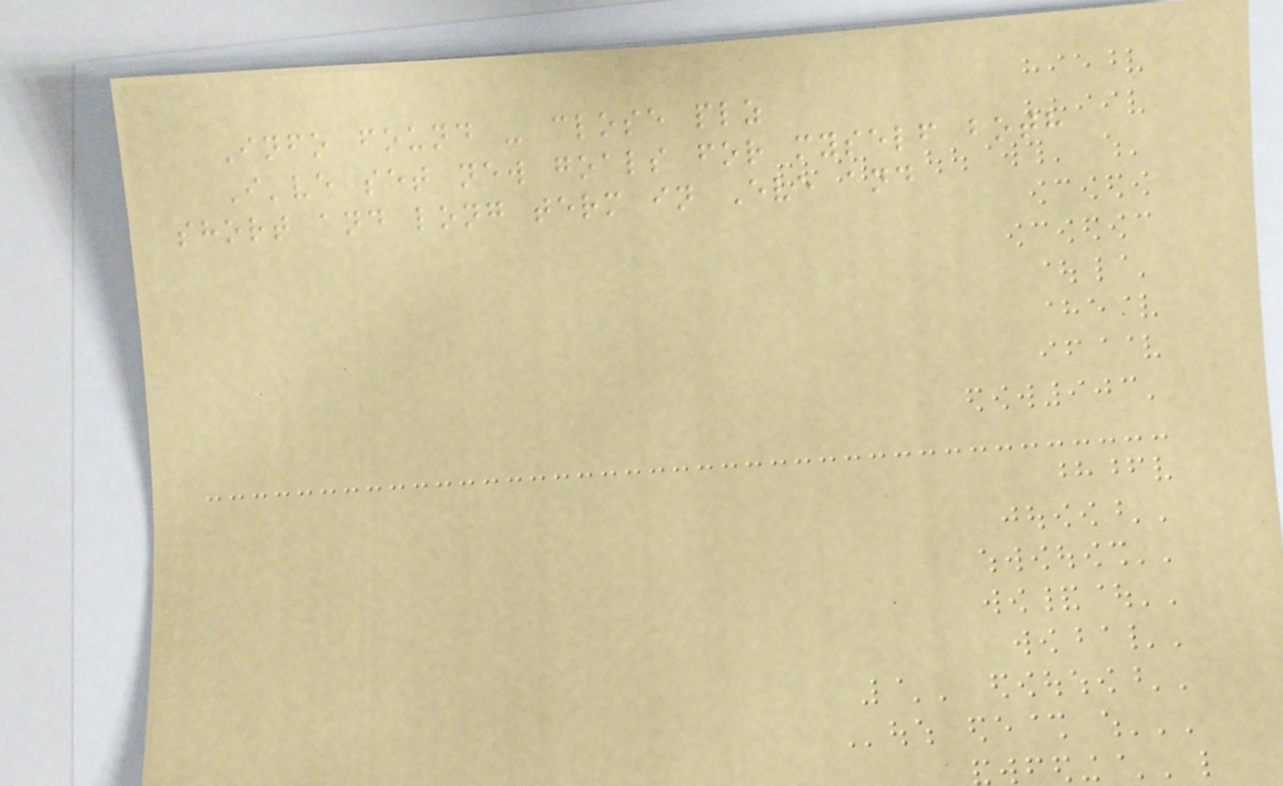Info found - close plz
I've set new goals for myself both
short and long term in Eve and
